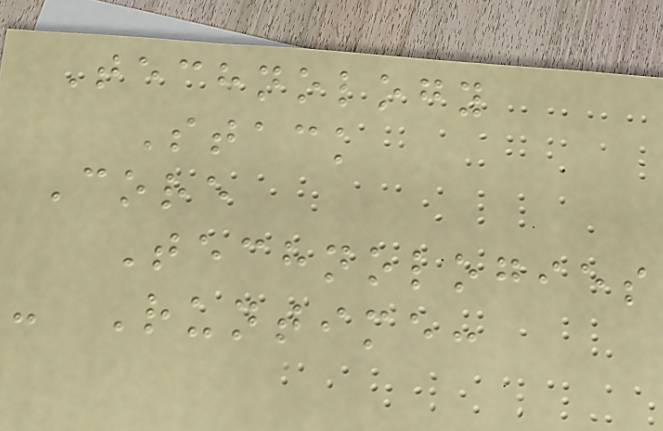Technology
Stack
Core
Technologies
- Runtime:
